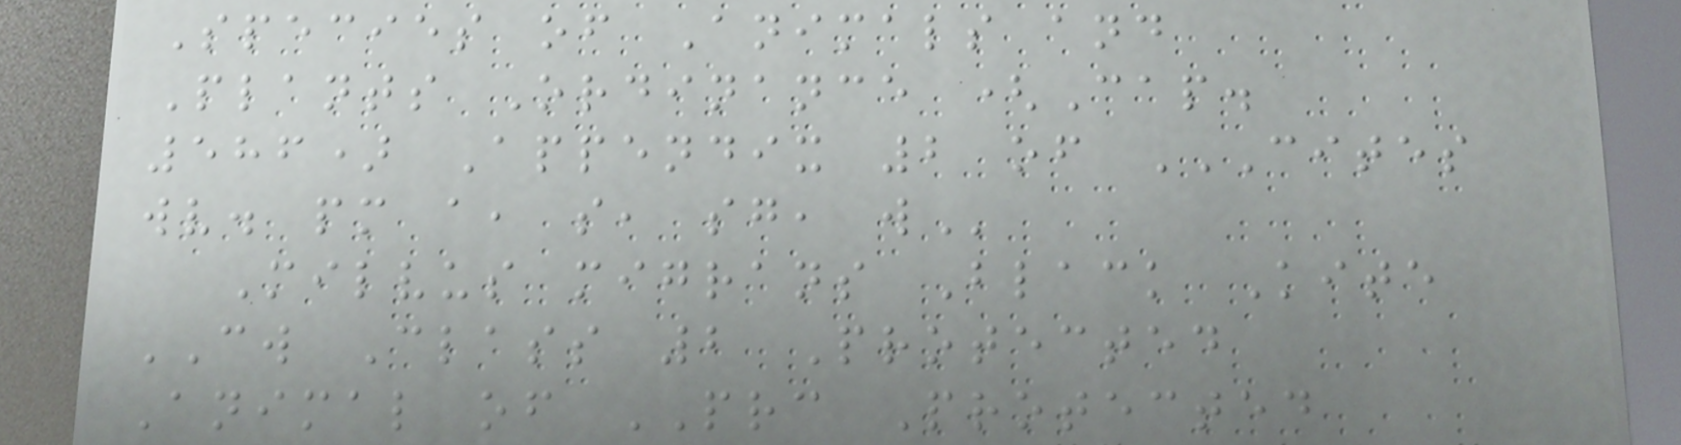Species of Animals and
Plants Ordinance (Cap.
586) Appendix 2 of CITES
WV. PM A, S, SG, W
Milvus migrans Black Kite
CW Class 2 Protected
Animal of PRC Protected
